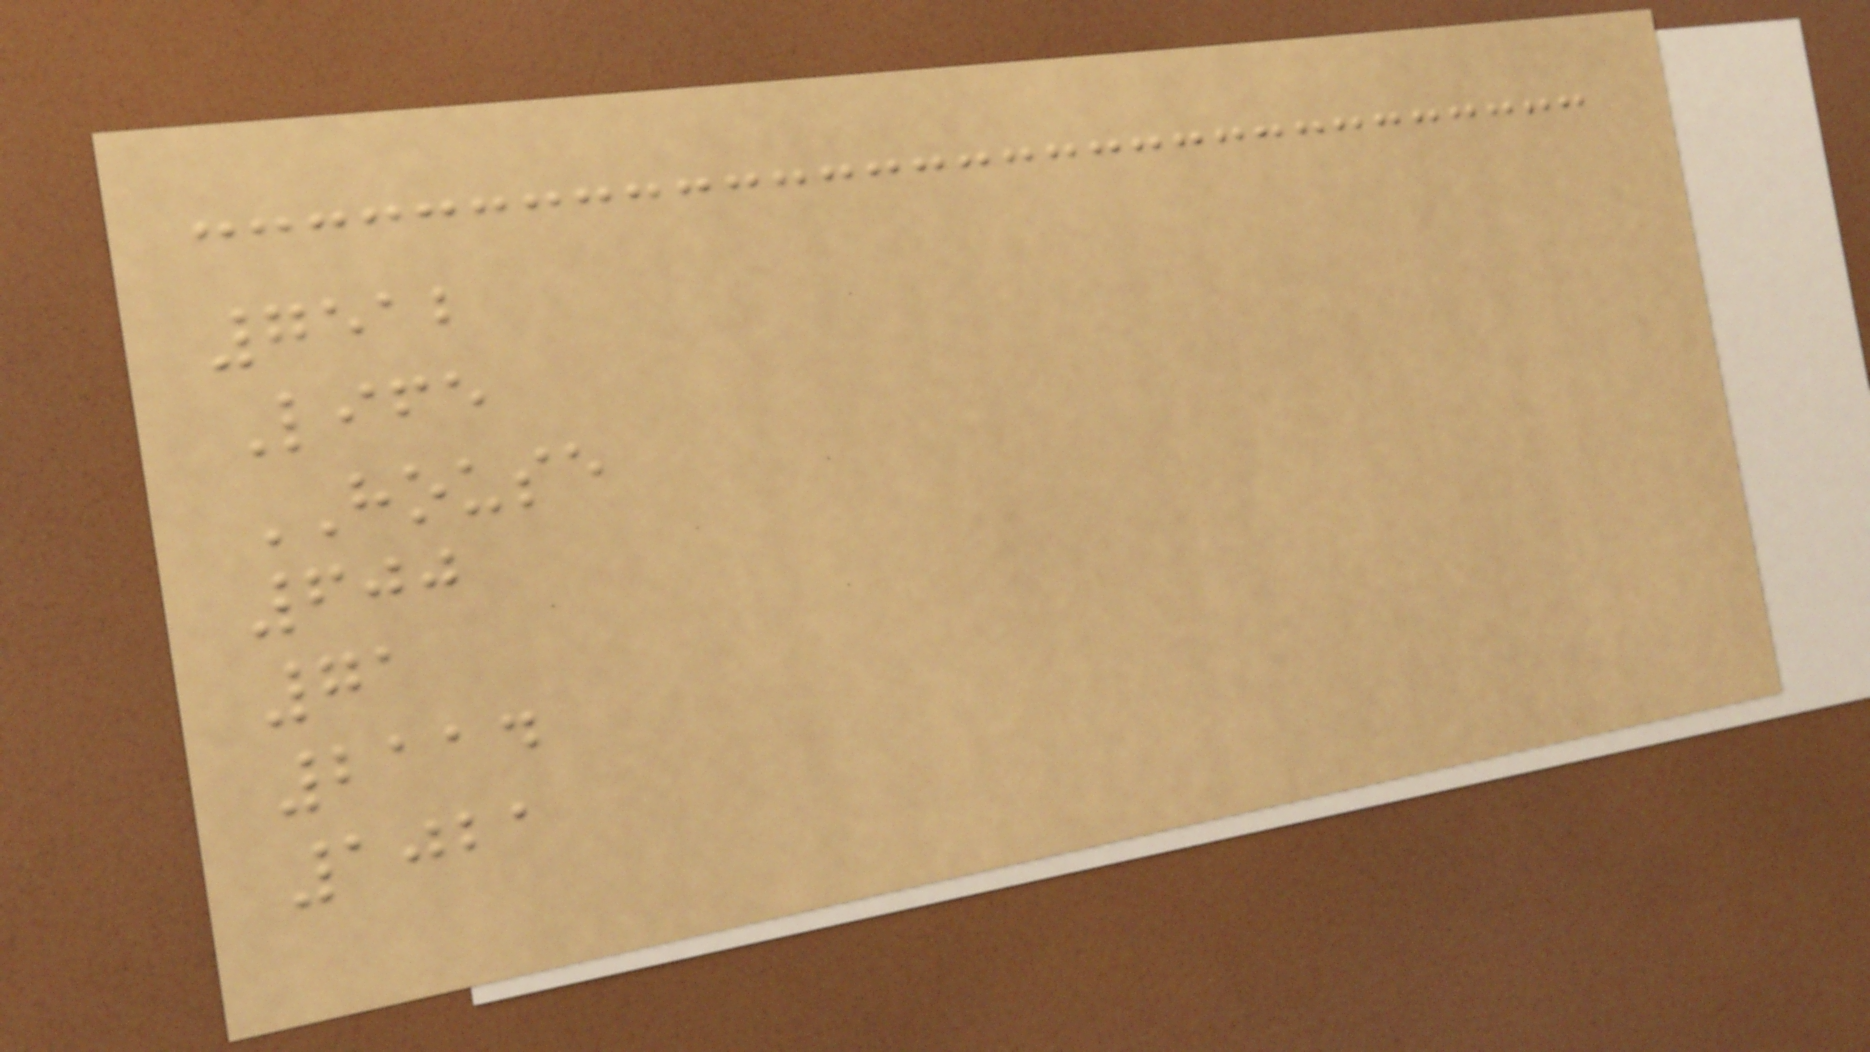7512
Life
HOUSE
600
71
2114
1021
